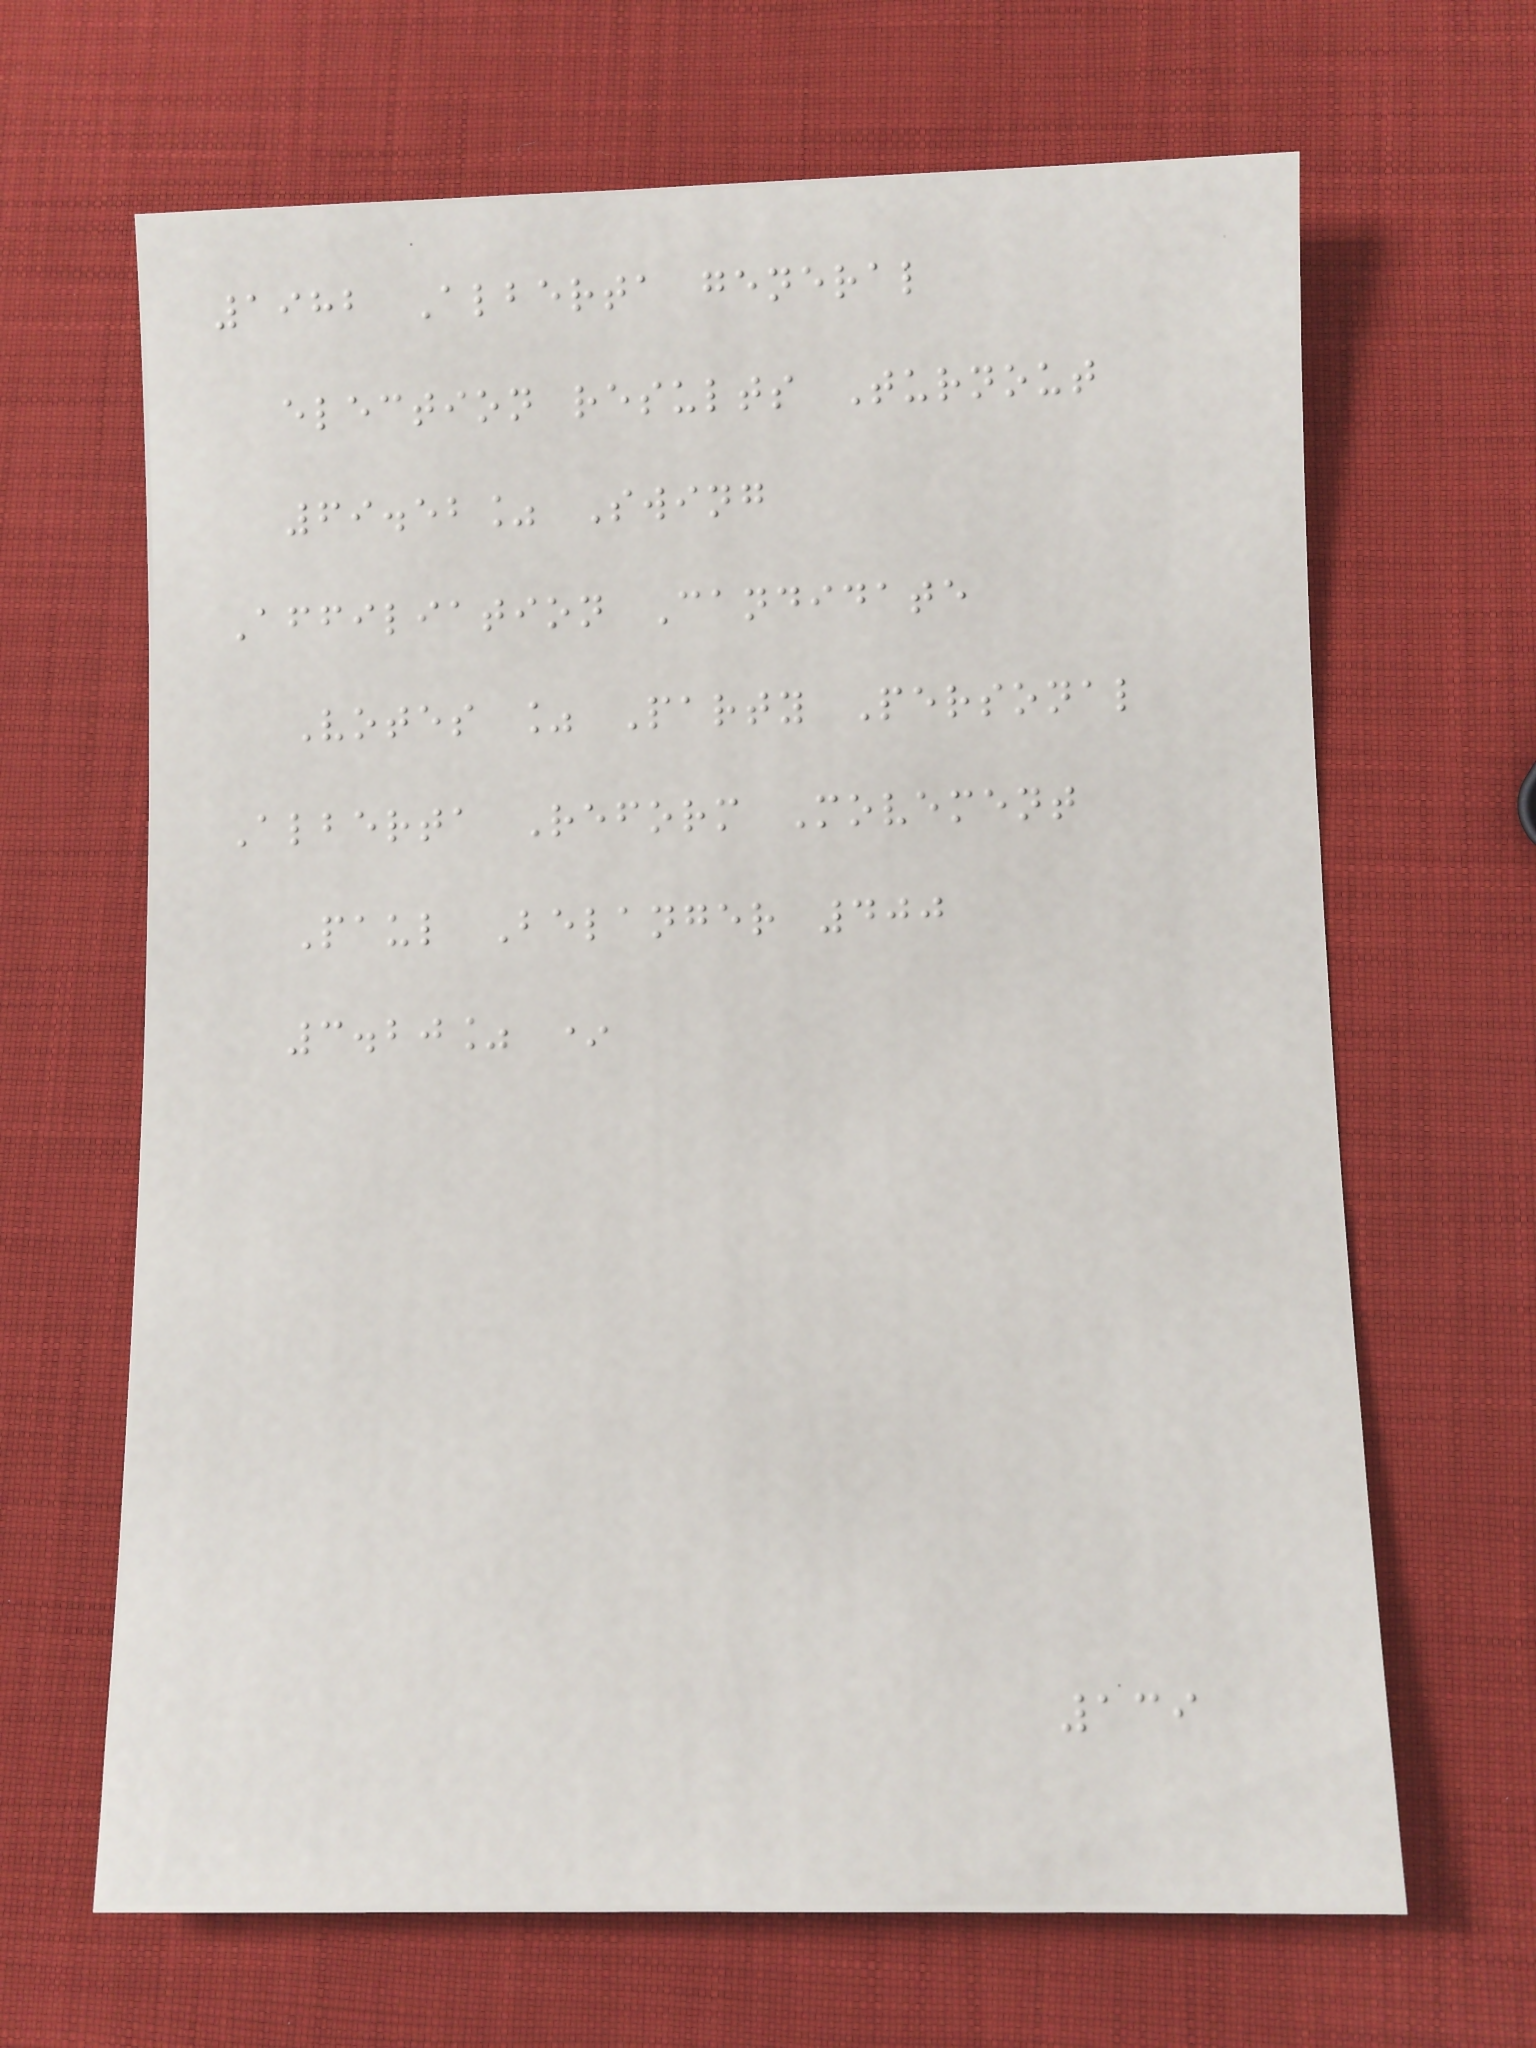1982 Alberta general
election results Turnout
69.52% Swing
Affiliation Candidate
Votes % Party Personal
Alberta Reform Movement
Paul Belanger 400
3.20% *
139
